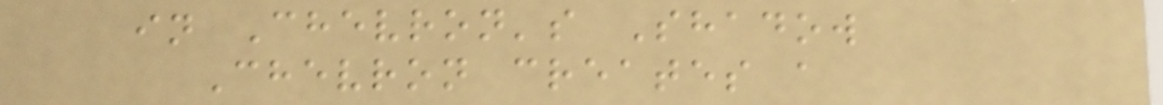in Chevron's Shadow
Chevron creates a
